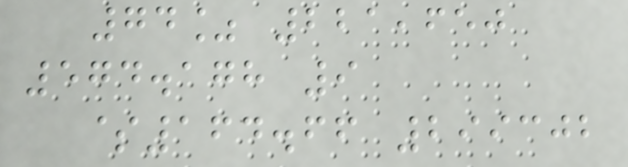74% 221,650
574.178 9
$164.66 299302
